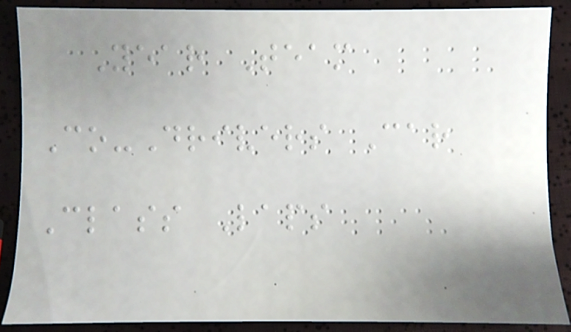Year Team
Co-Drivers Car
Class Laps
